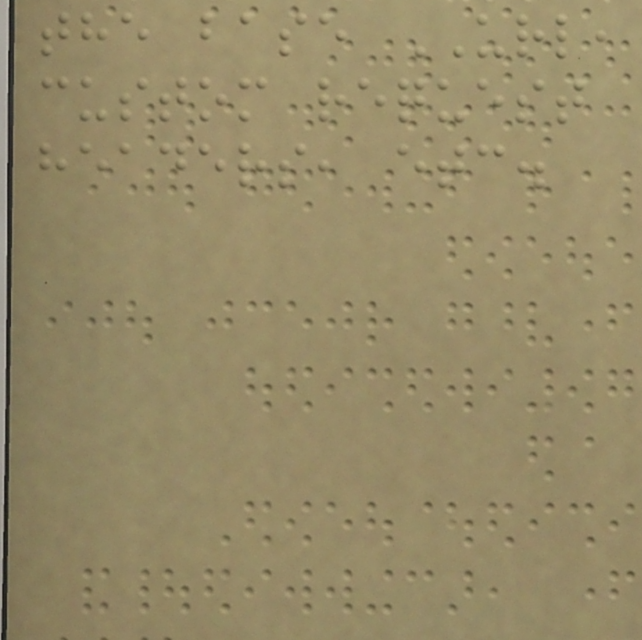the base URL,
custom request
headers, etc.
